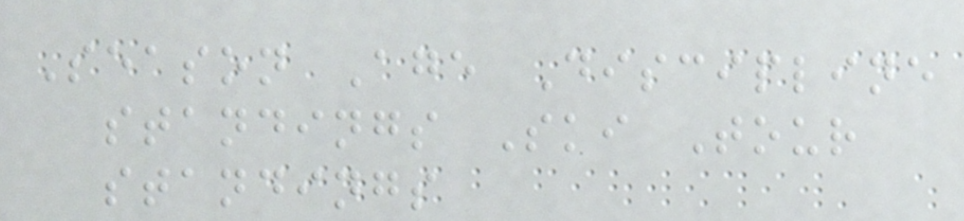Season Age Discipline
standings Ski Tour
standings
